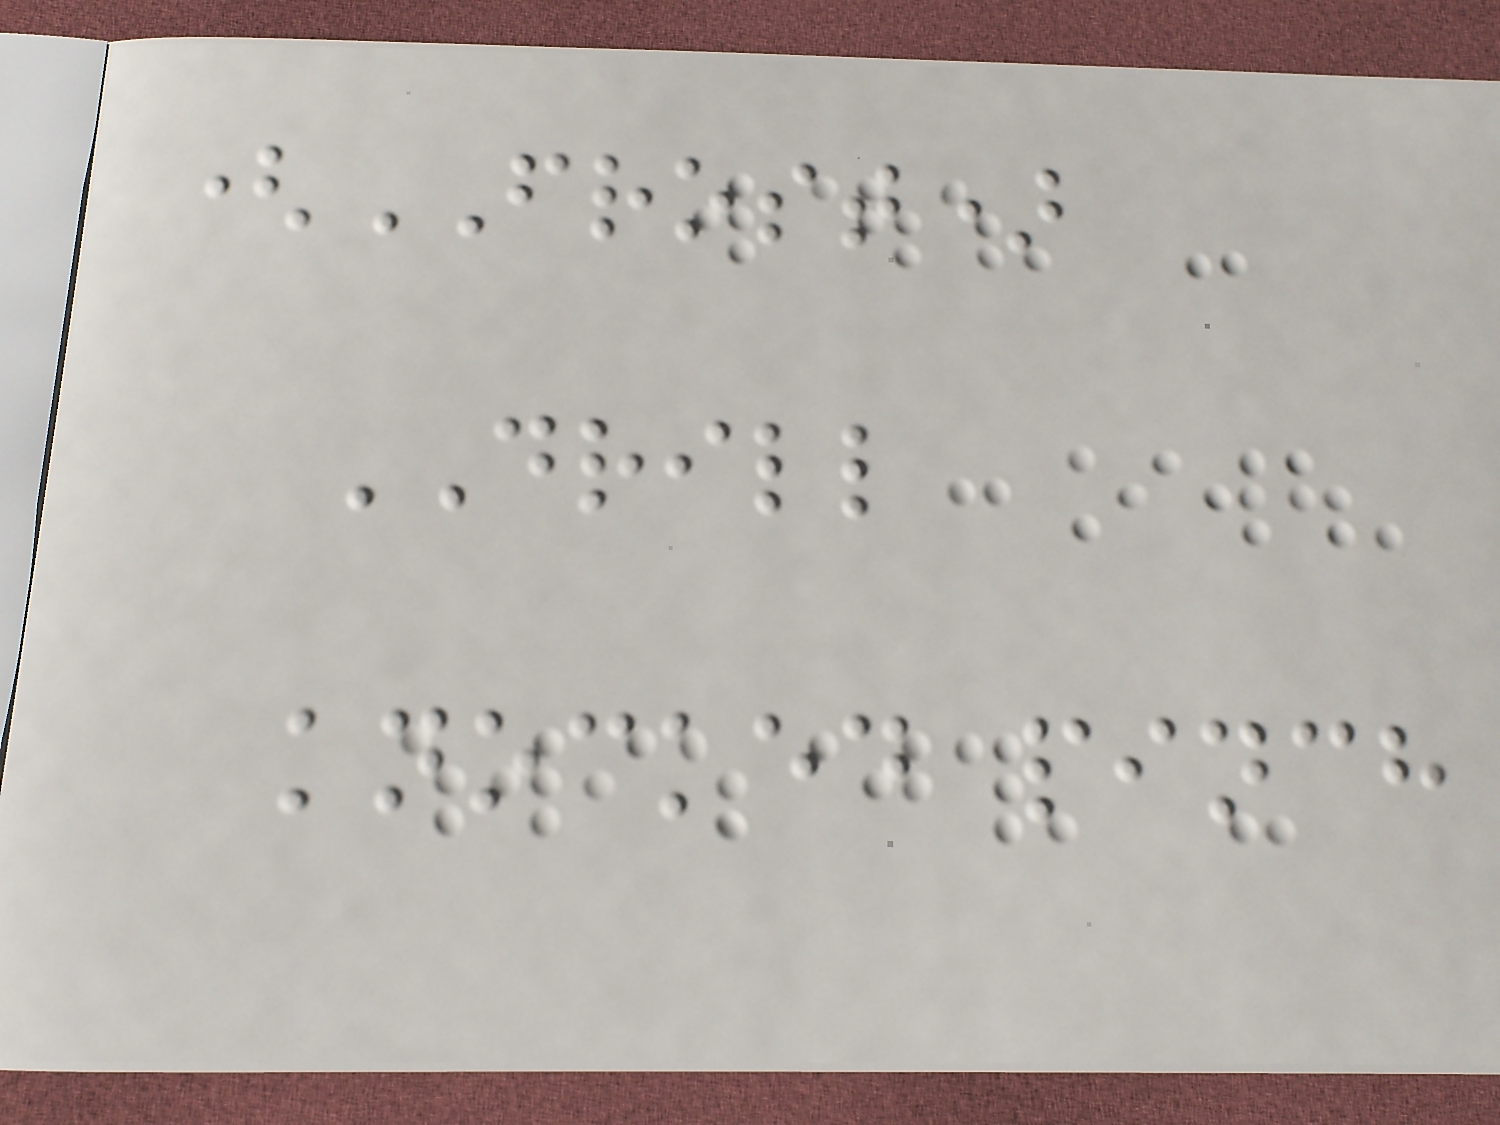(FROST)
DRILL
knocked pinch
